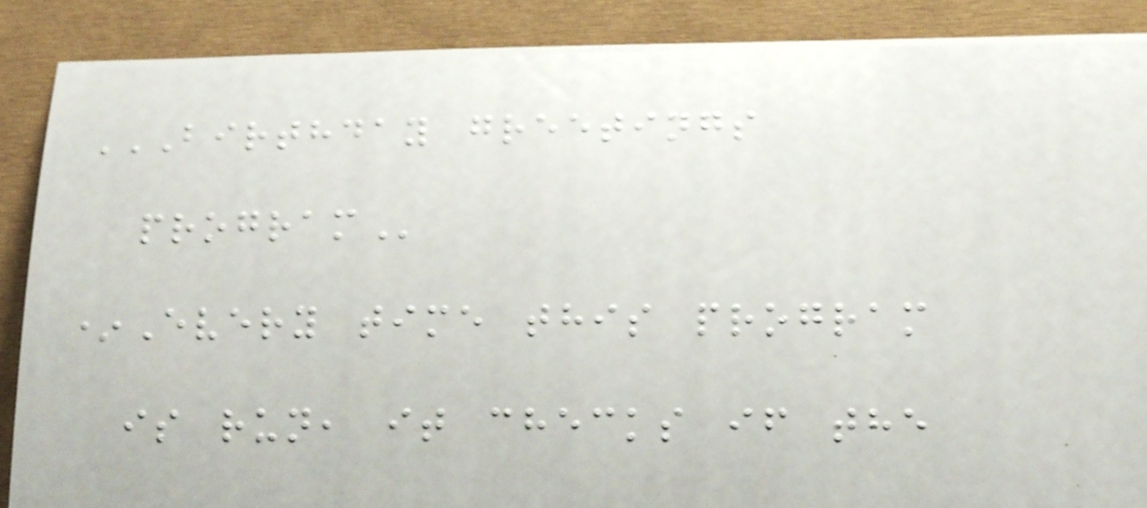BIRTHDAY GREETINGS
PROGRAM
*Every time this program
is run, it checks if the
